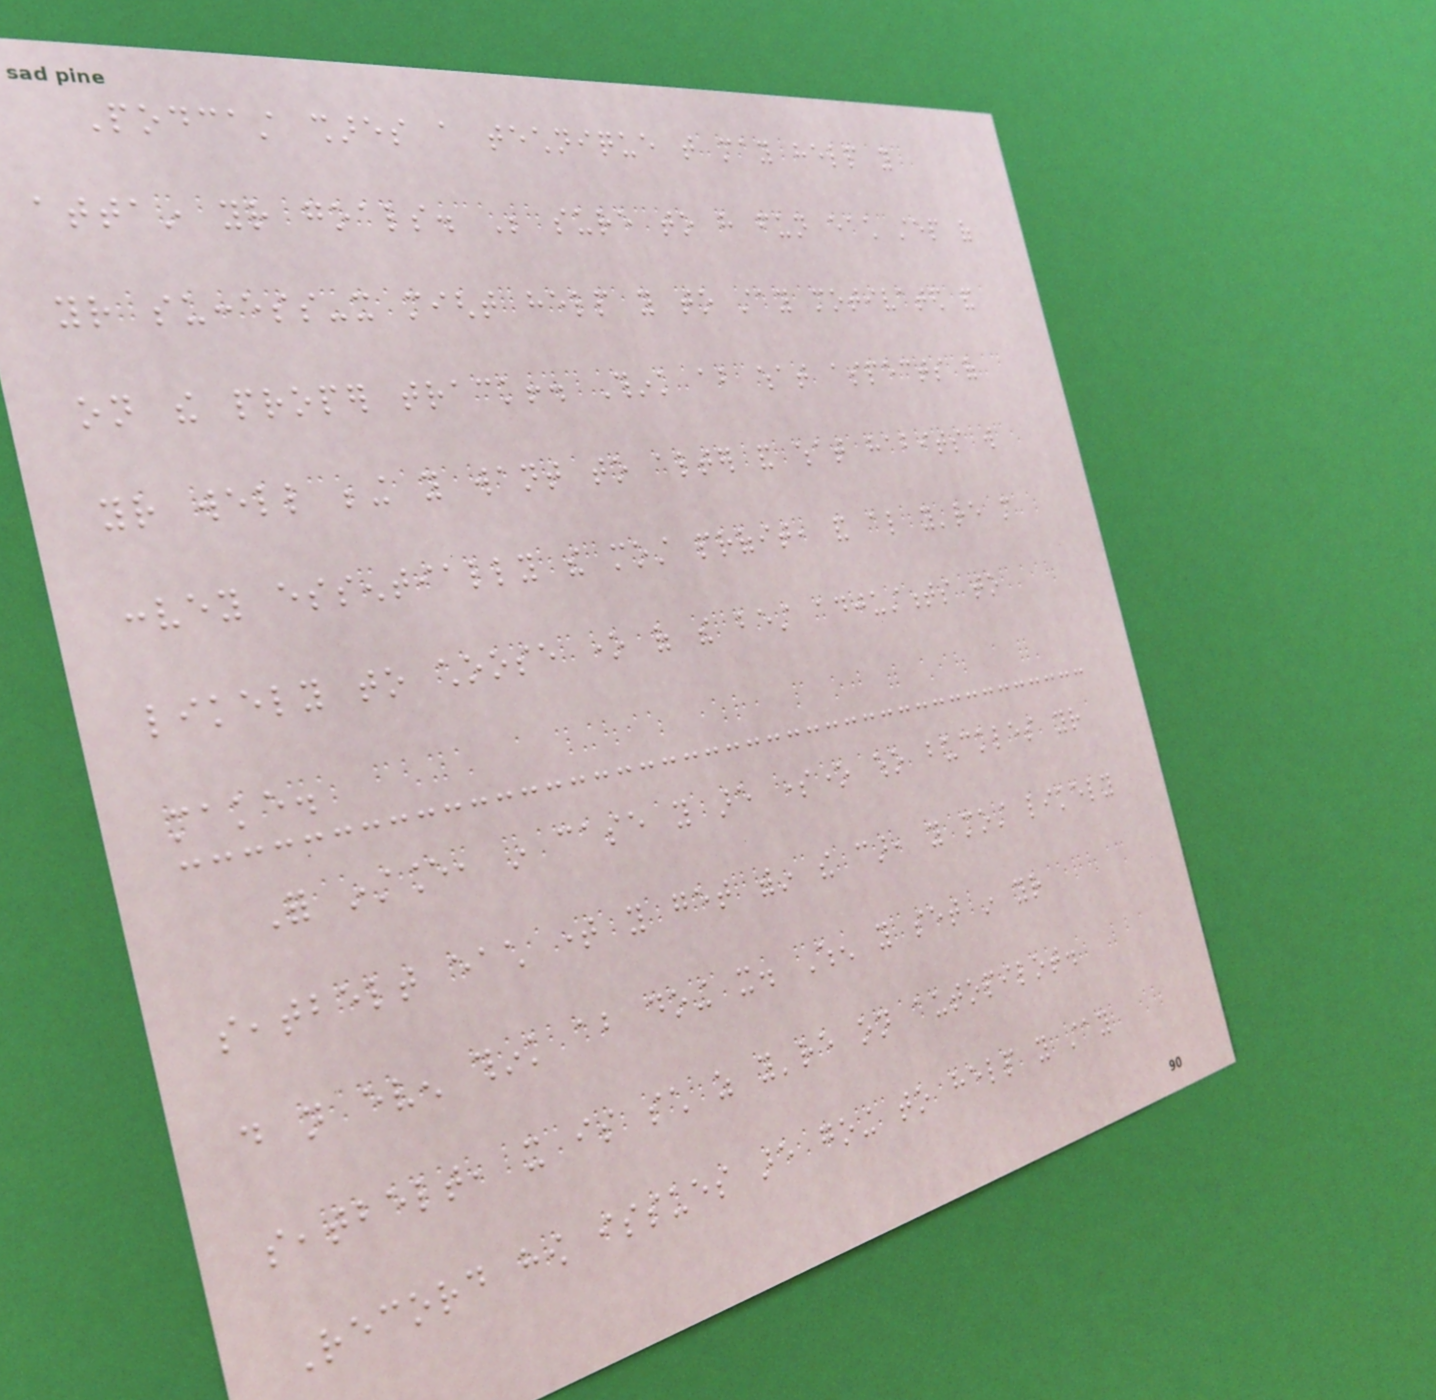Podcast shares a technique that may help you
attain your goals. Be sure to have fun each step of
your success-it might help you to stay motivated and
on the proper track!. Think about what aspects of
your well being you want to alter and what habits will
convey essentially the most profit, and also you're more
likely to choose one of the best adjustments to
make.
For instance, in case you are someone who buckles your
seatbelt each time you get within the car, you most likely
do not even think about doing it. When you set in your
seatbelt, it is such as you're on autopilot.
Record how issues are going to help you stay
